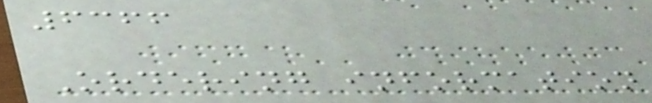6366
Ordering information
